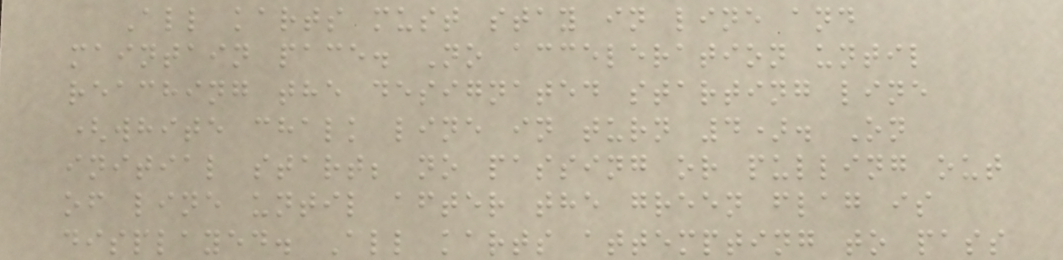All karts must stay in line and
maintain pace. No acceleration until
reaching the designated starting line
(white chalk line in turn 4). On
initial start; no passing or pulling out
of line until after the green flag is
displayed. All karts attempting to pass
